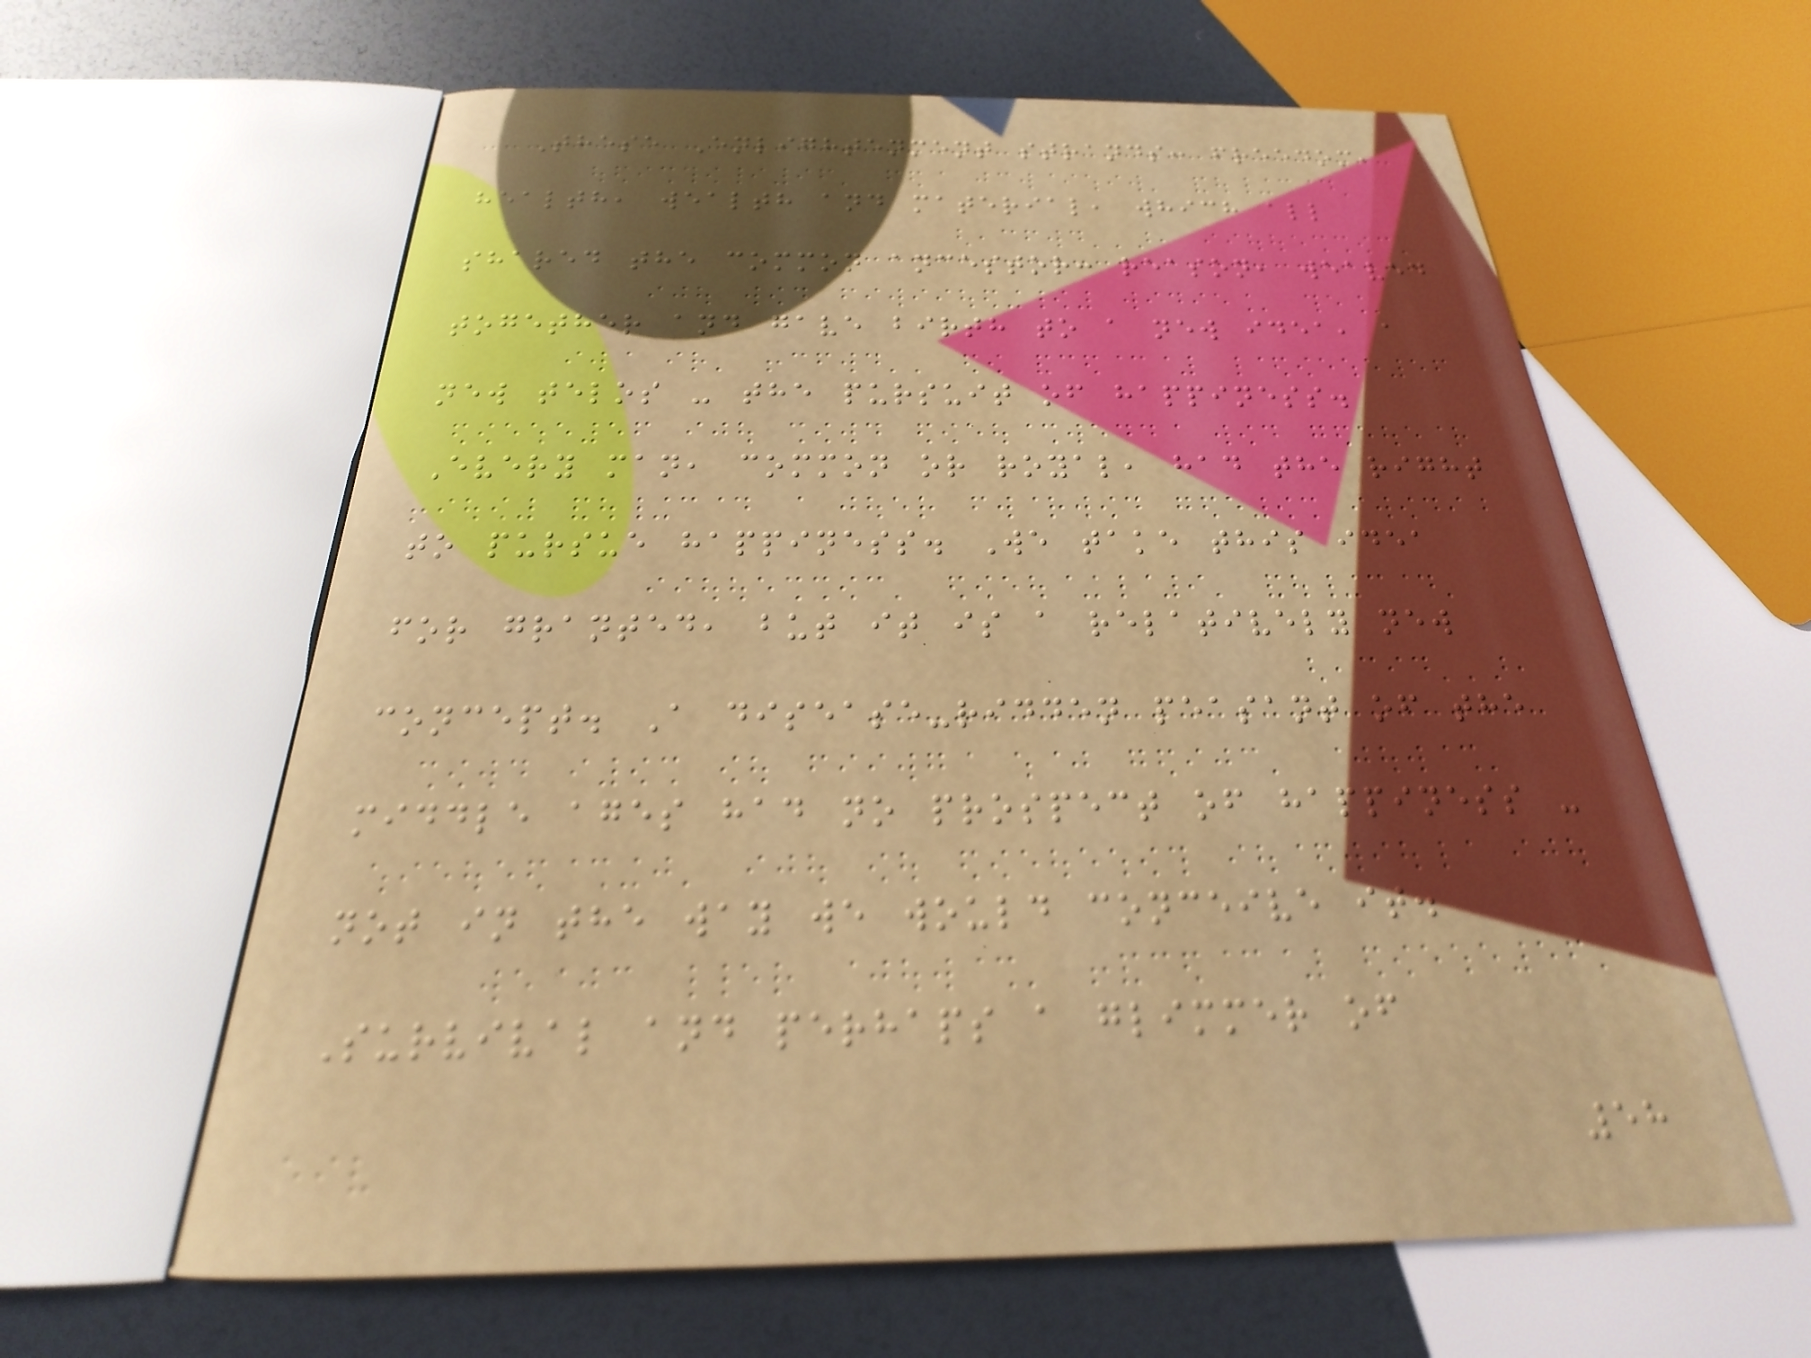These Enlightenment strands: freedom,
health, wealth and material, which all
shared the common ancestor: reason, weaved
together and gave birth to a new idea, a
new telos - the pursuit of happiness.
Every man, common or royal, had the right
to pursue happiness. We take this idea
for granted, but it is a relatively new
concept. A disease-ridden peasant of the
middle ages had no prospect of happiness -
not in the way we would conceive it.
Survival and perhaps a glimmer of
58
